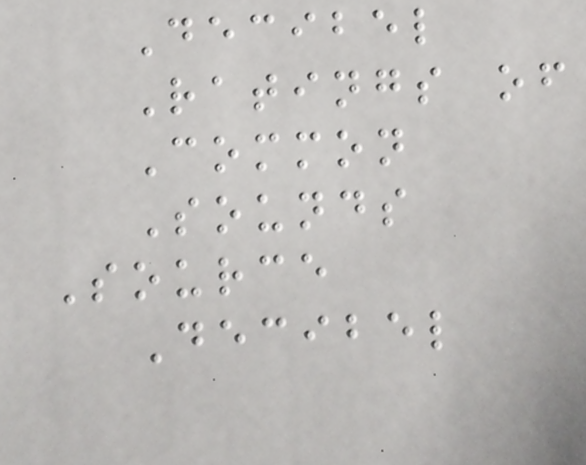Decibel
Ratings of
Common
Sounds
Source
Decibel
